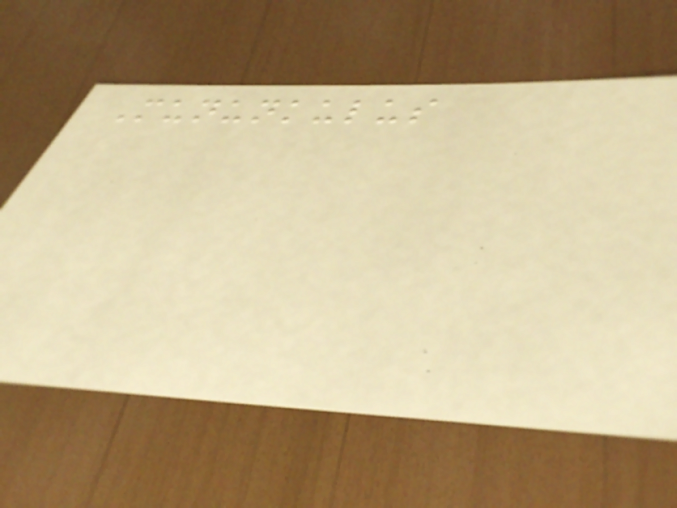Mununkulus
